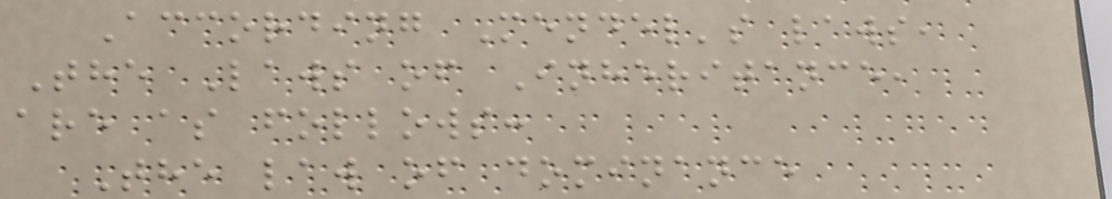According Mendel's laws,
The Laws of Inheritance,
are as follows:
The law of dominance
